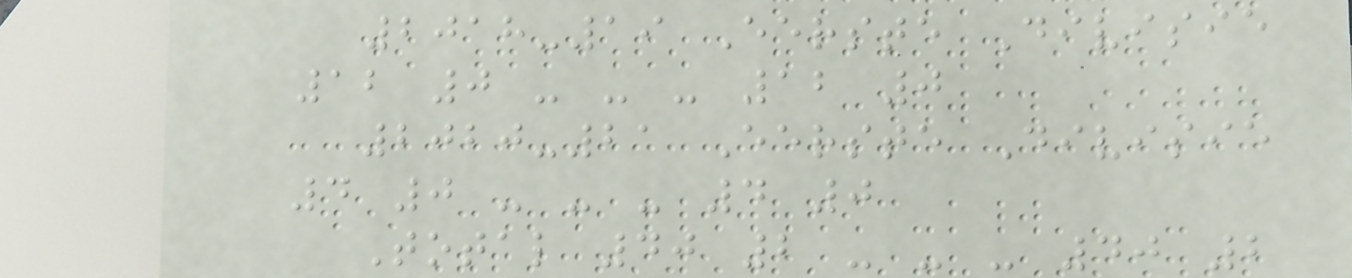2018-19 Eerste Divisie
12 0 - - - 12 0
2020-21 Eerste Divisie
4 0 - - - 4 0
Total 40 2 - - - 40 2
